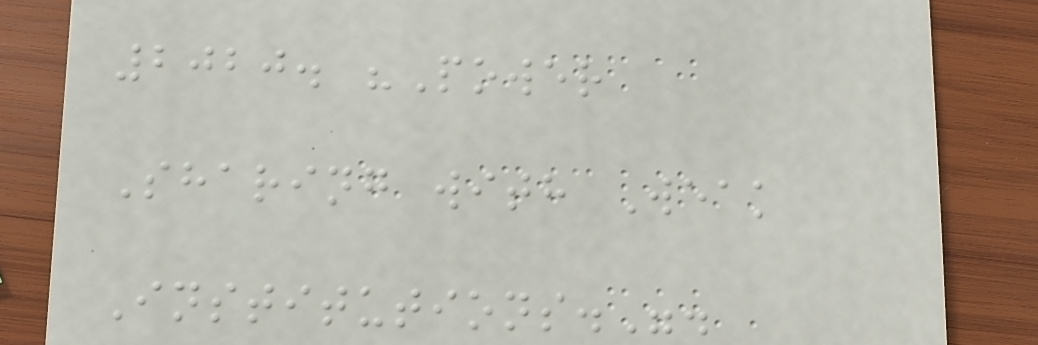2020. "Power
Sharing with Weak
Institutions.".
